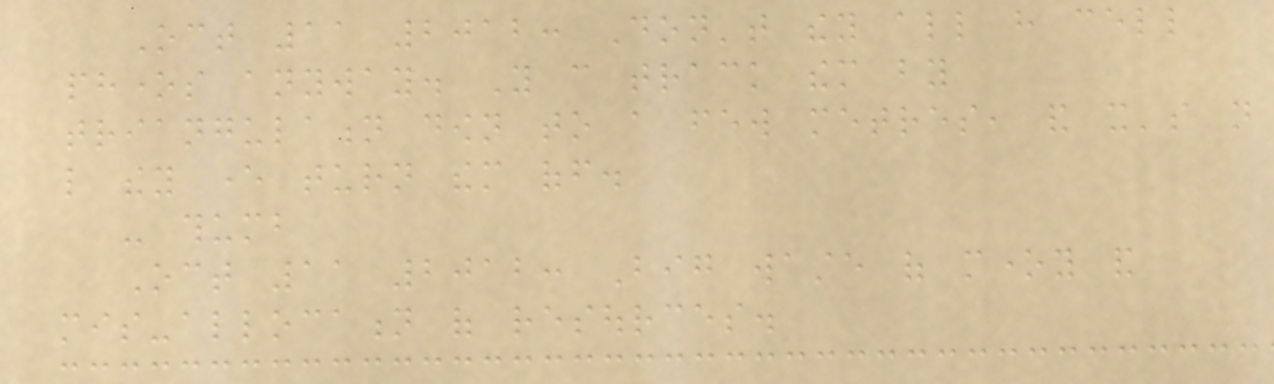Oct 11 2012: Don't they all have cell
phones anyway. You can track them by
triangulation down to a few metres, and it's not
like they ever turn them off.
- thumb
Oct 11 2012: Big waste of money and
mis-allocation of resources.
